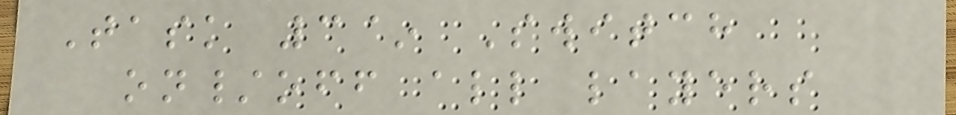Task 3~ Switch
on/off all layers
